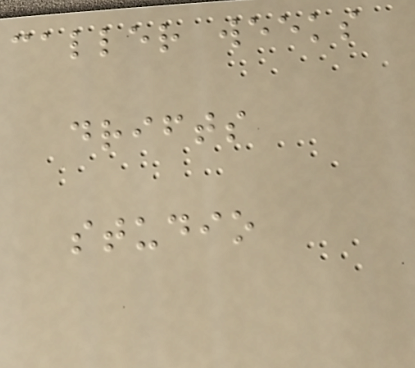caller weeks
drifts
studio
